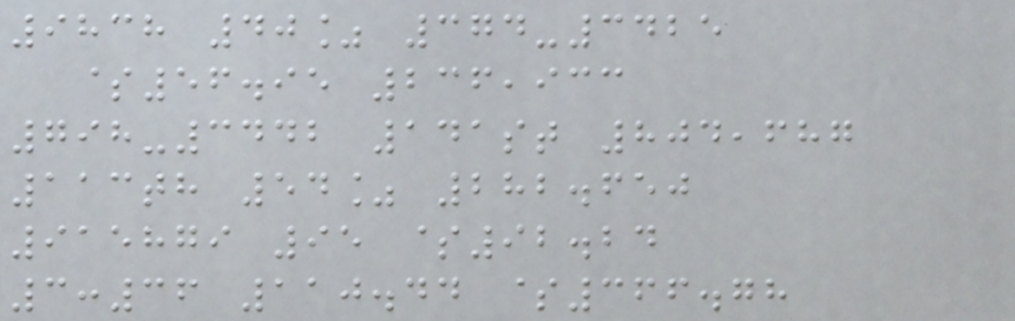9838 40% 374-3425
$56.95 236,933
798-3442 141st 804,687
113th 54% 282.650
915879 95 $92.24
3:36 110.44 $366.78
